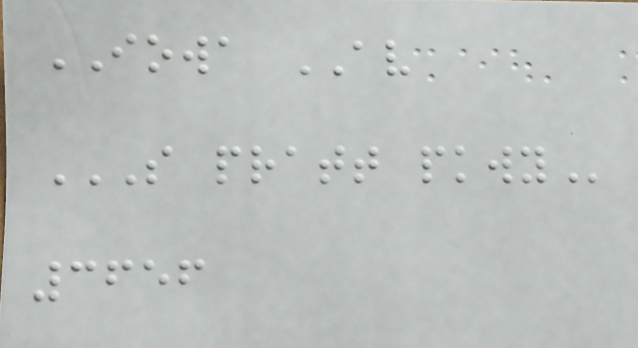IOWA AV
S PRATT PKWY
3656
